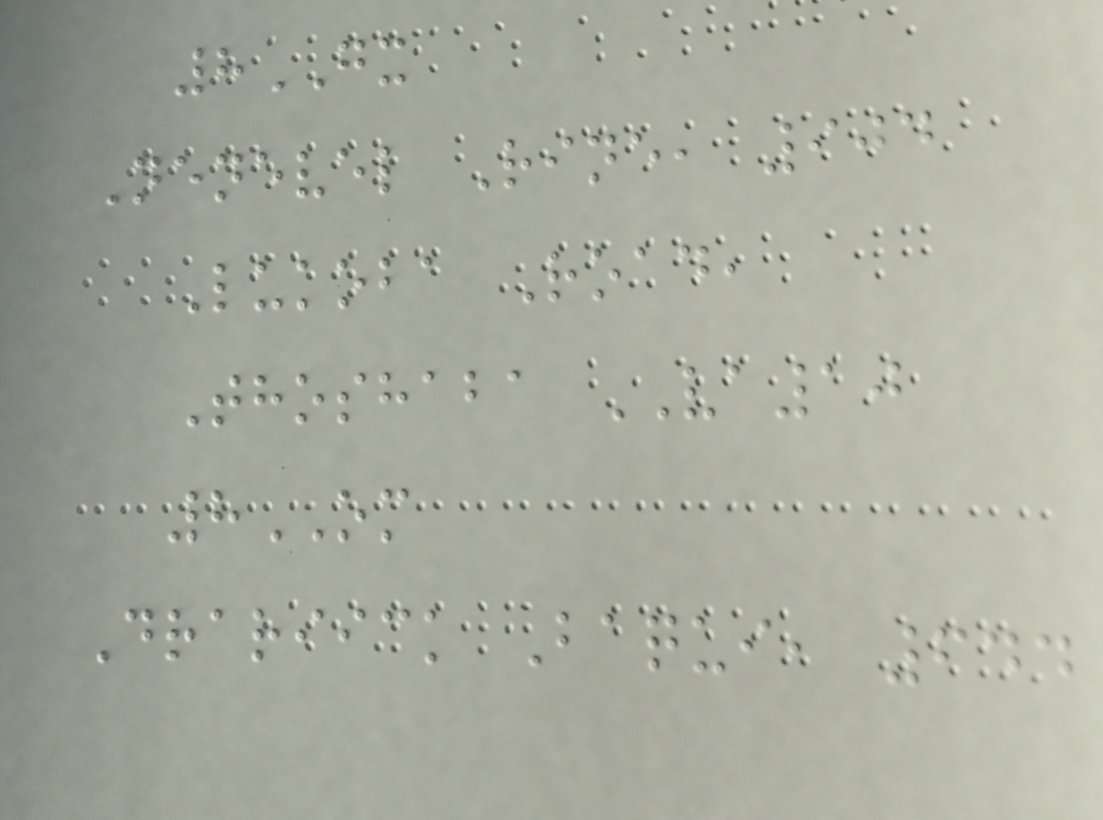8GX
Nenevel Rine, 904
Lukoba Road,
Thoshaba VA10
8OM
Drariick Baqui, 644
